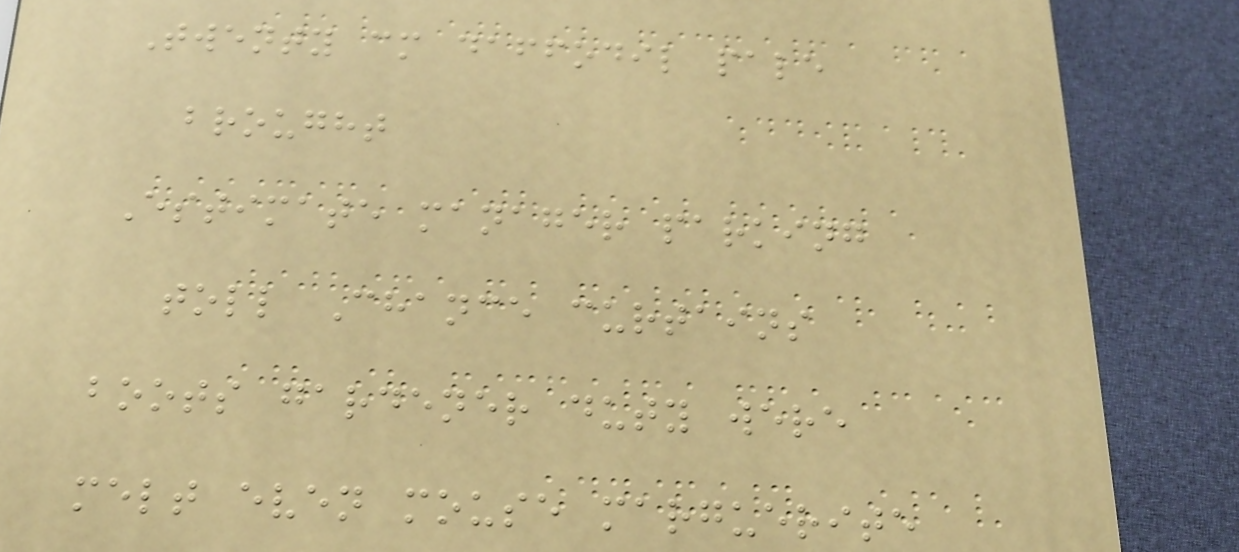Twenty cm daffodil pale
brought
Estimate manager parking
toll Chance curtains
boots gardener duty were
melt even mouse marguerite
